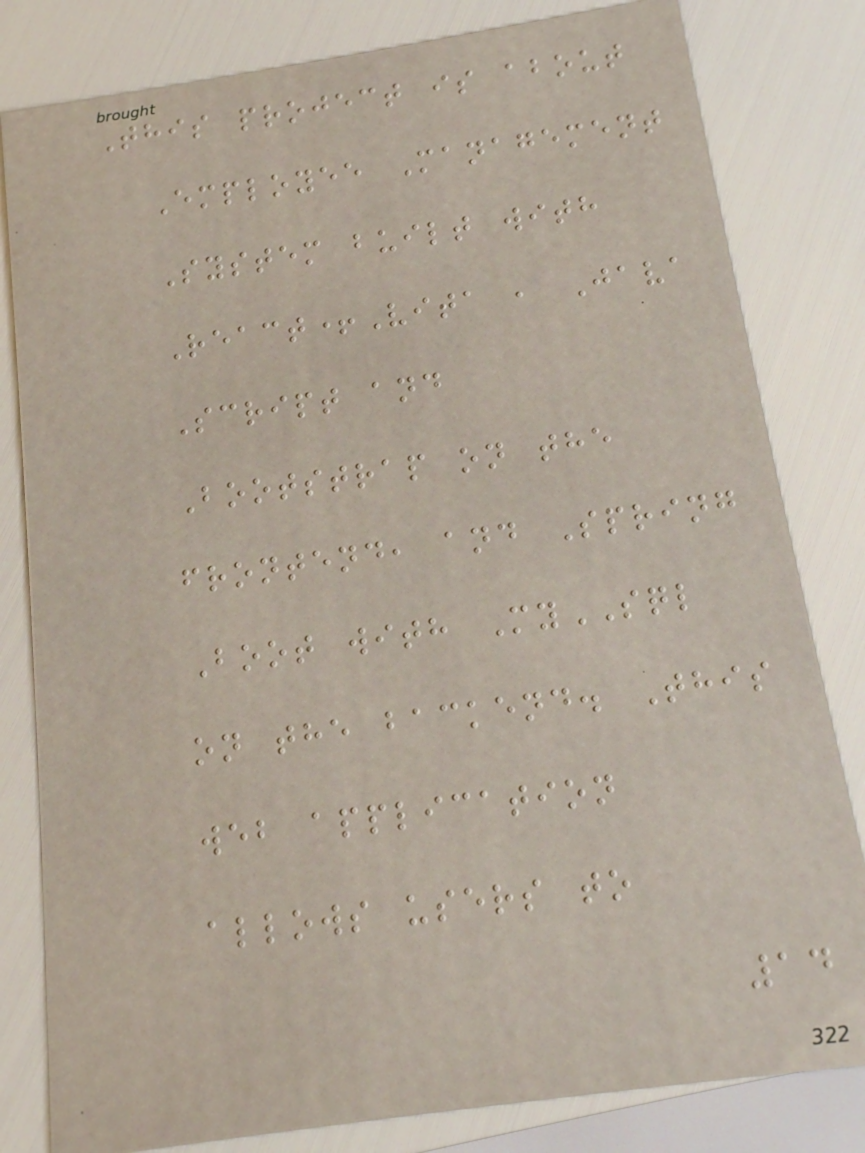This project is about
Employee Management
System built with
React+Vita , Java
Script and
Bootstrap on the
frontend, and Spring
Boot with MySQL
on the backend. This
web application
allows users to
14
